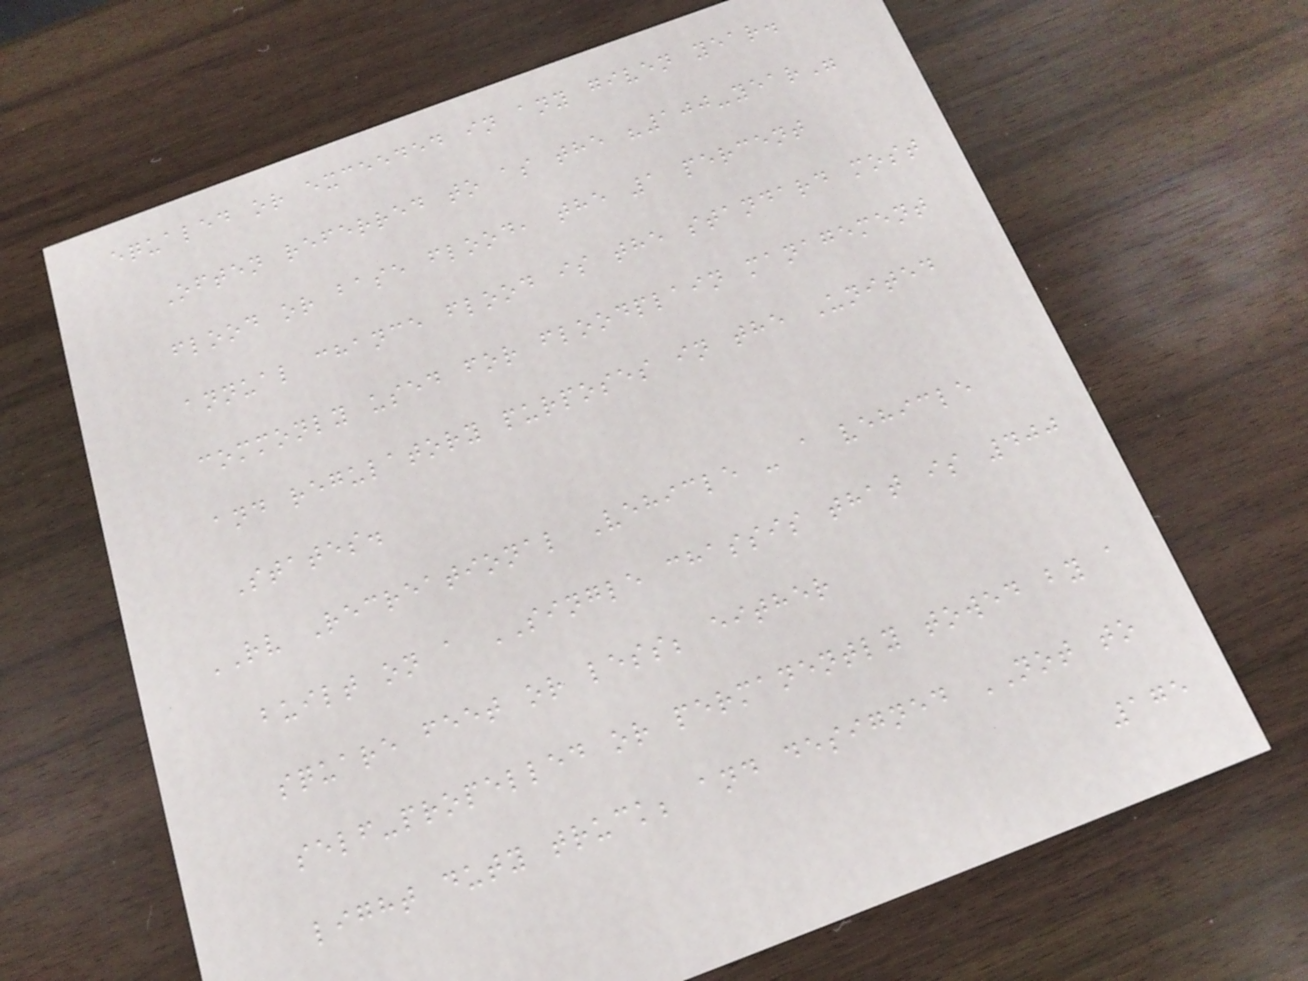equaled or exceeded in any given year.
Often referred to as the "100-year"
flood or base flood, the 1 percent
annual chance flood is the standard most
commonly used for floodplain management
and regulatory purposes in the United
States.
RV Recreational Vehicle - a vehicle
built on a SINGLE chassis that is 400
square feet or less; either
self-propelled or permanently towed by a
light duty truck; and designed NOT to
175
